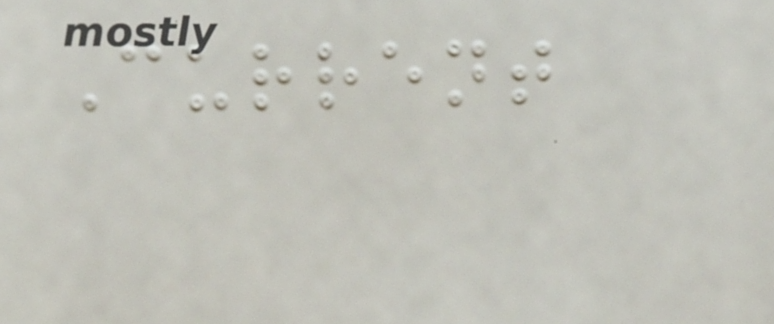Current
